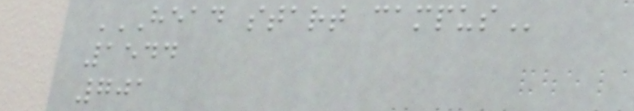HEAD START CAMPUS
1544
701
